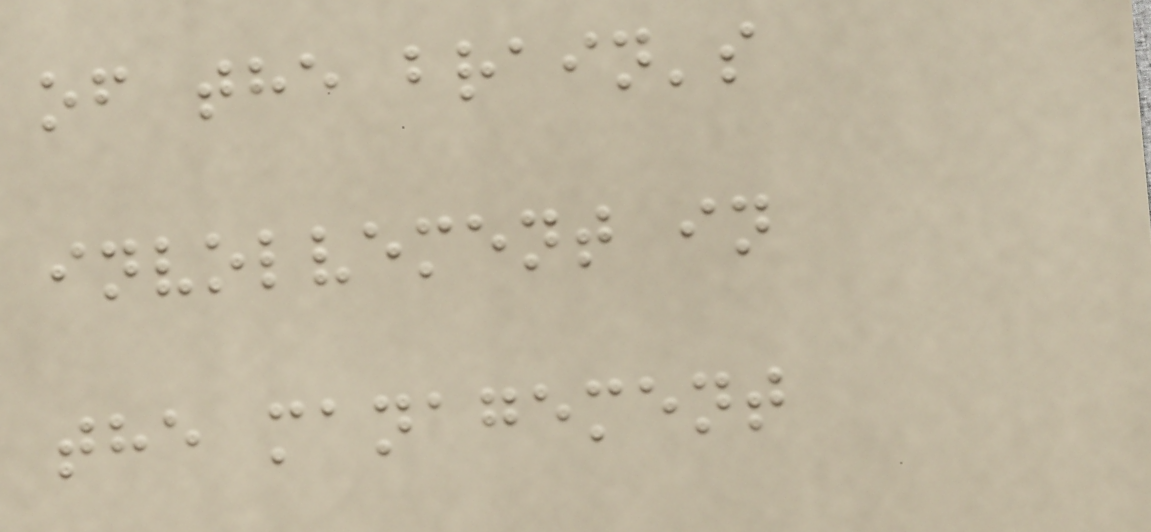of the brain's
involvement in
the management
